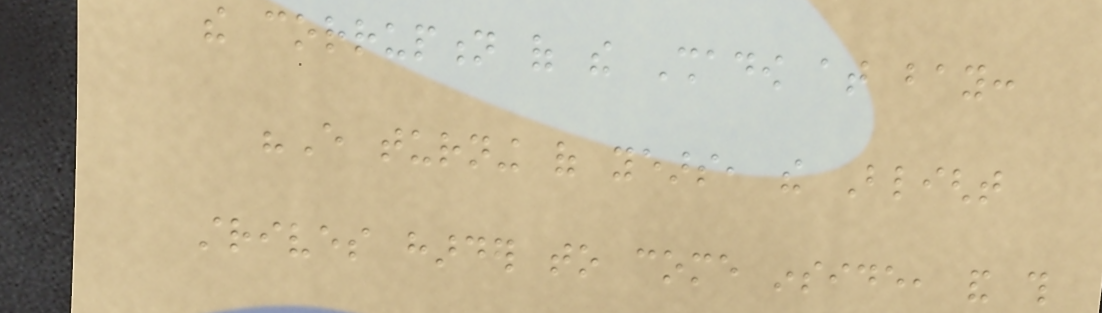the corruption of the Shadow at bay:
"Every turning of years, the Blight
strives harder to come inside, and this
